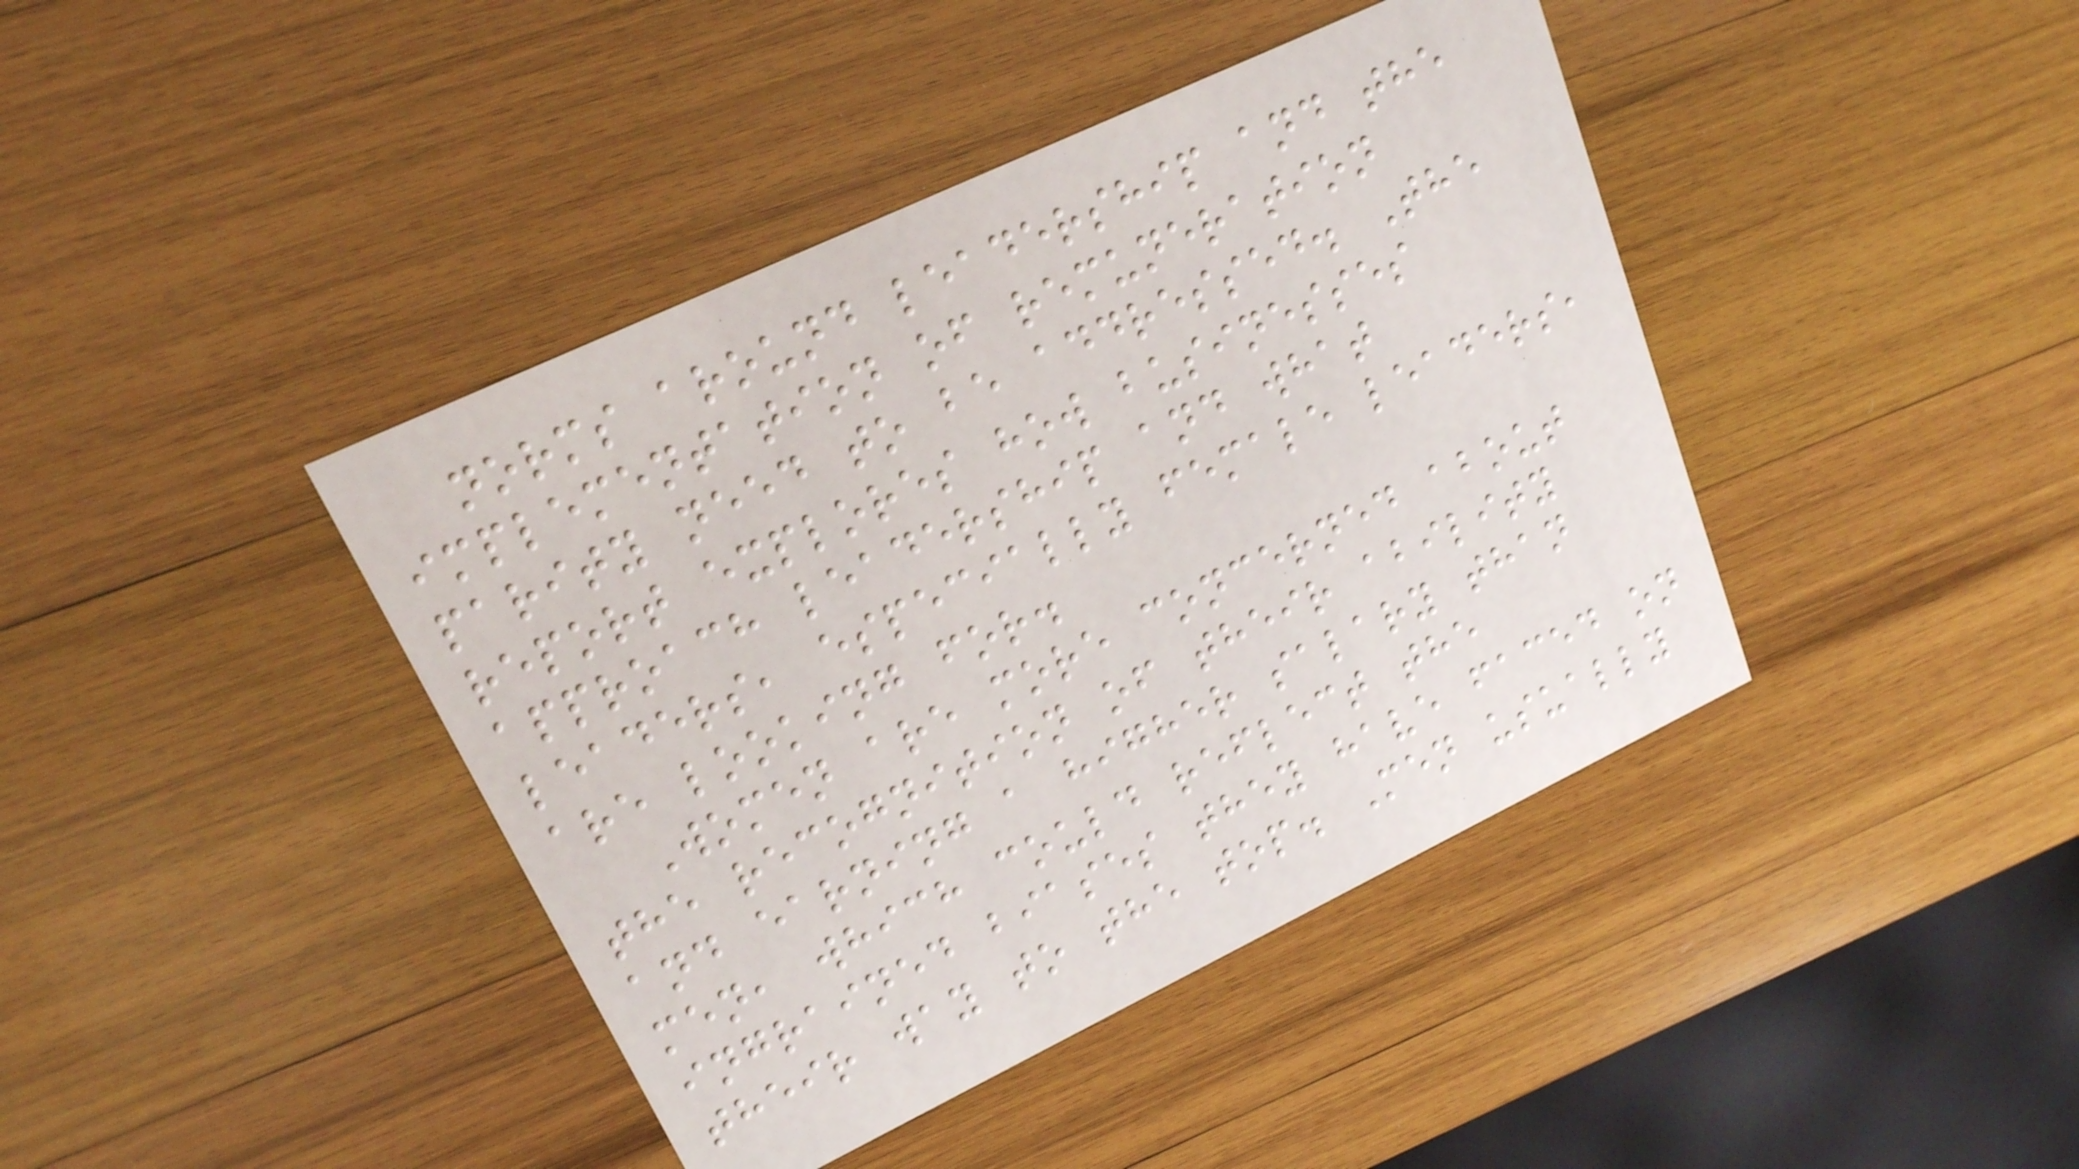norms around leadership and the
implementation of remuneration
parity need to be addressed. The
report explores how businesses
approach leadership and what
leaders, especially female leaders,
are looking for.
Women are more concerned about
the recognition of their ability
and earning a higher salary than
men, which could reflect the
ingrained biases they have faced on
their way to the top. Men usually
